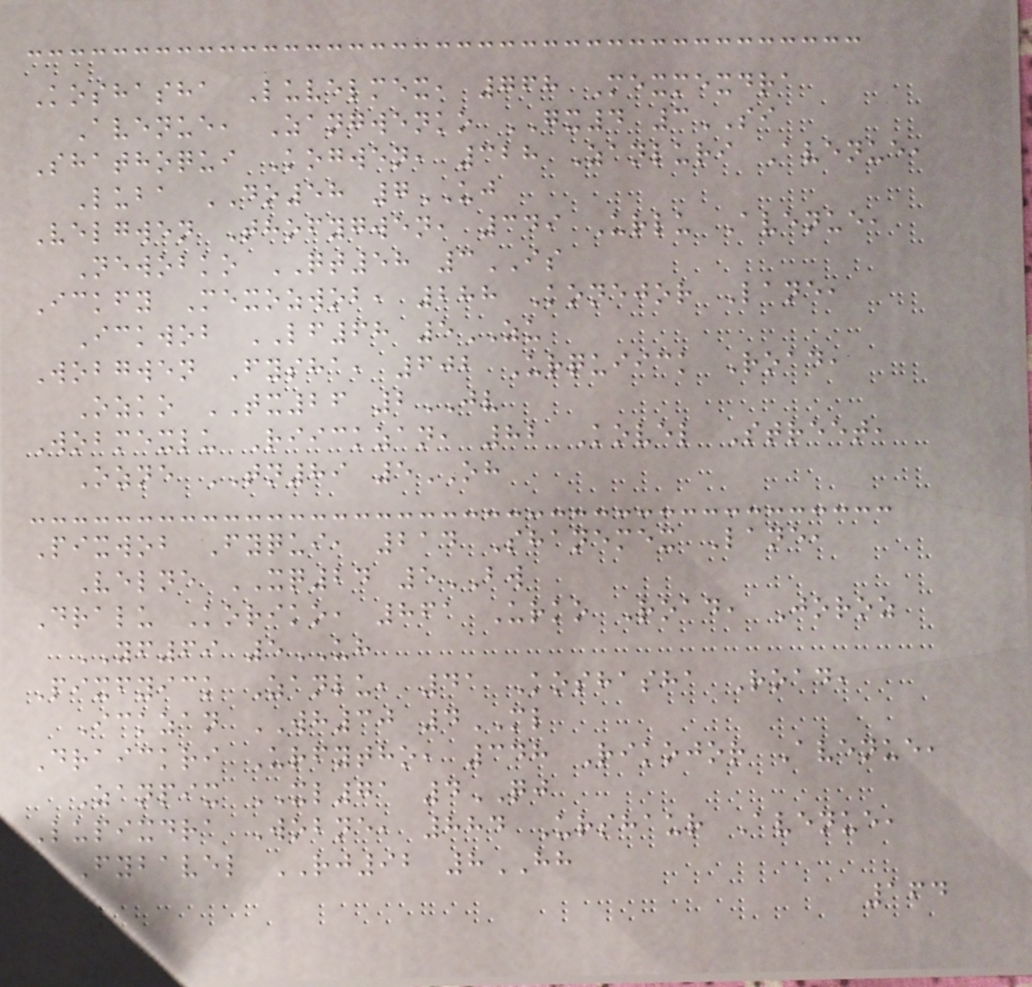Koshasha Luvelmex, 768 Mexmexdra
Avenue, Zangwenko GX4 3SI
Shathoqui Kogwen, 328 Zanluri Avenue,
Luba DO58 7UJ
Velgwen Thofygwen, 349 Urlu Avenue,
Newobko QT58 3IS
Ickfy Mexozwob, 288 Konejor Lane,
Ickwob LF68 5ZU
Wobgwen Fysha, 602 Urquiick Road,
Ozko TX26 2JV
Wobmexlu Riickzan, 82 Kovel Street,
Ozne TN89 5OH
Pixwob Fyqui, 214 Shanemex Lane,
Velne XQ24 5BW
Dralu Koriko, 861 Urko Road, Joroz
YF69 5UH
Pixfyick Zanlu, 41 Koshasha Road,
Ickzan WH30 4ML
Draickri Urfytho, 348 Rikojor Avenue,
Zanpix XL71 4QJ
Lupixdra Wobne, 884 Urshaur Avenue,
Fybavel RJ92 8HH
164
